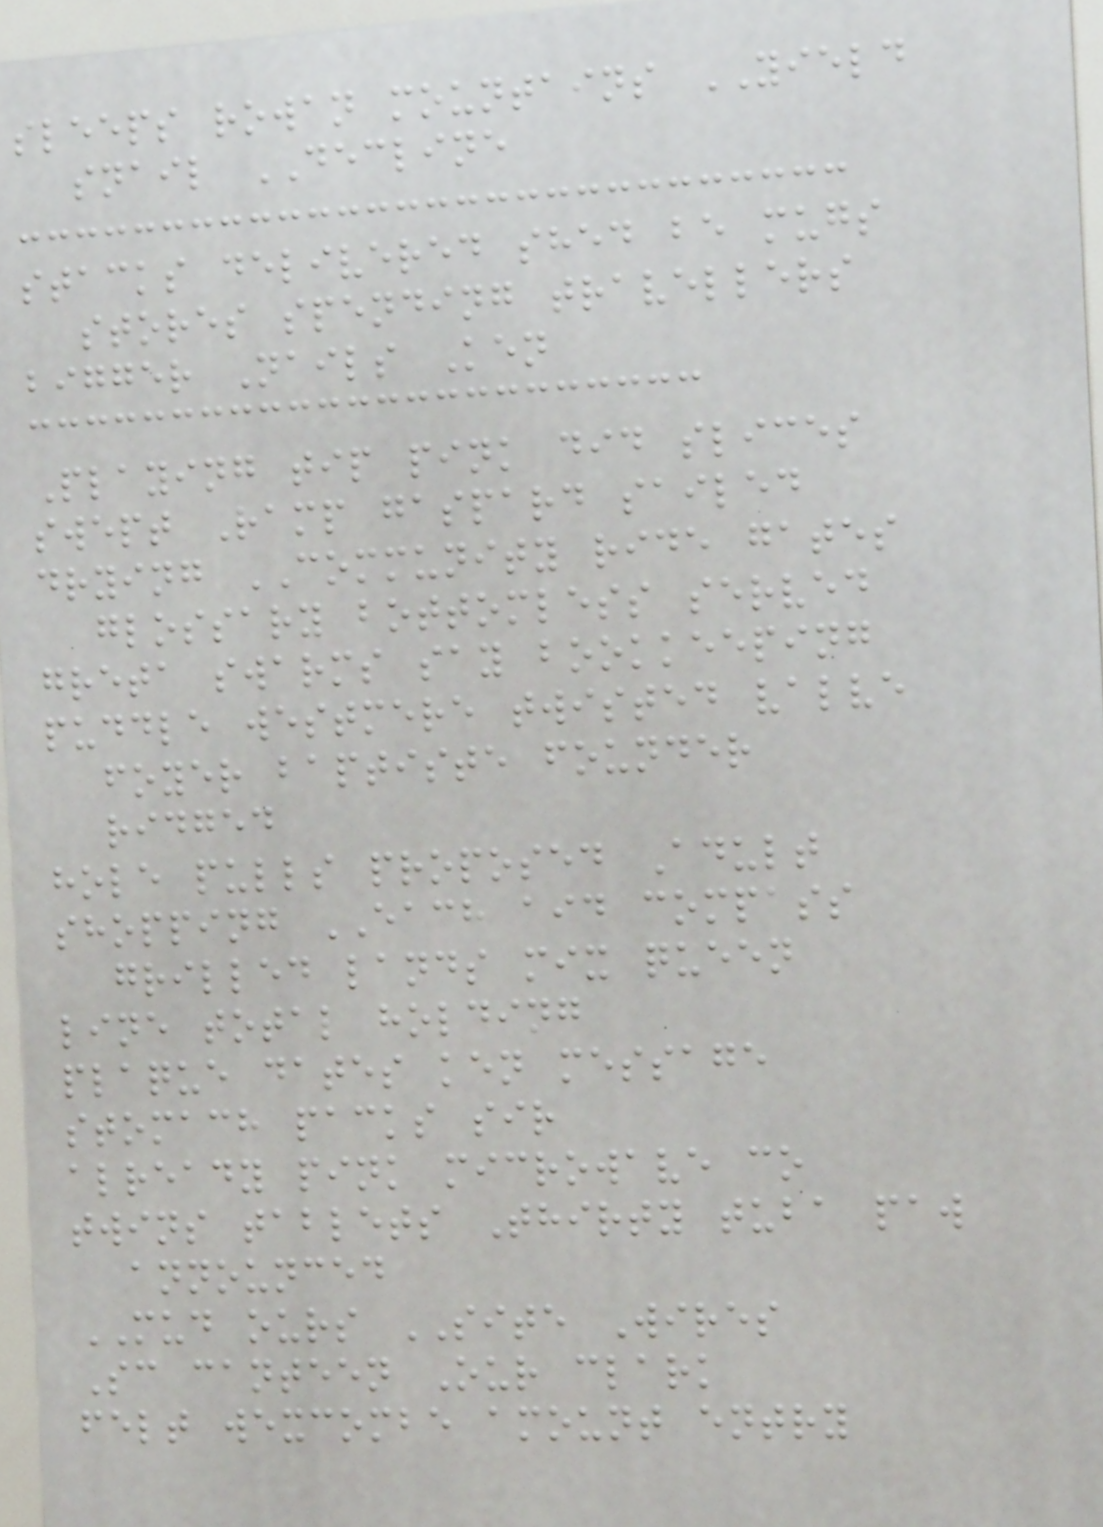sleeps rowan mountains YIELD
snail DECLINE
stacks delivered shed be mugs
stores spending travellers
bigger Nails Ken
Playing tip pink did slices
swept Ramp gaspard sailed
drying COMMUNITY ride gates
glossary bottomless served
greta swarms say bookkeeping
puddle westmere twisted valve
foyer baptiste founder
ridged
hole pulls proposed Adult
shopping EACH aid compass
grilled lands mix queen
line total holding
plaque dates ken message
stomach packs sir
already pink microwave co
twins tablets Thirty tuba paw
announced
MUD ours SITE Wires
Sc canteen Our clark
felt wexcombe amount entry
